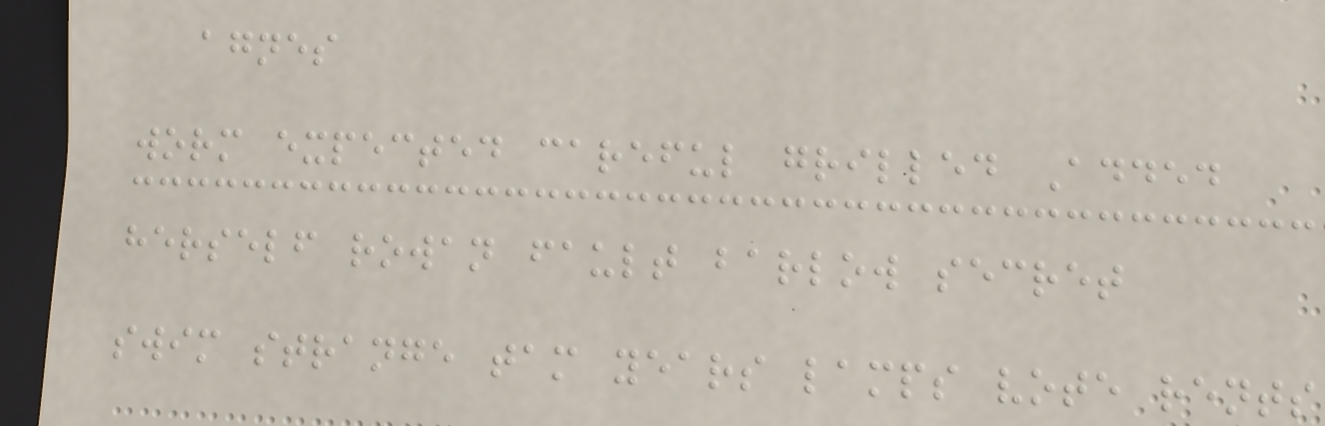agnes
worm expected careful grilled Added
herself rowan fault barlow secret
swim strange tam years lamps vote rents
